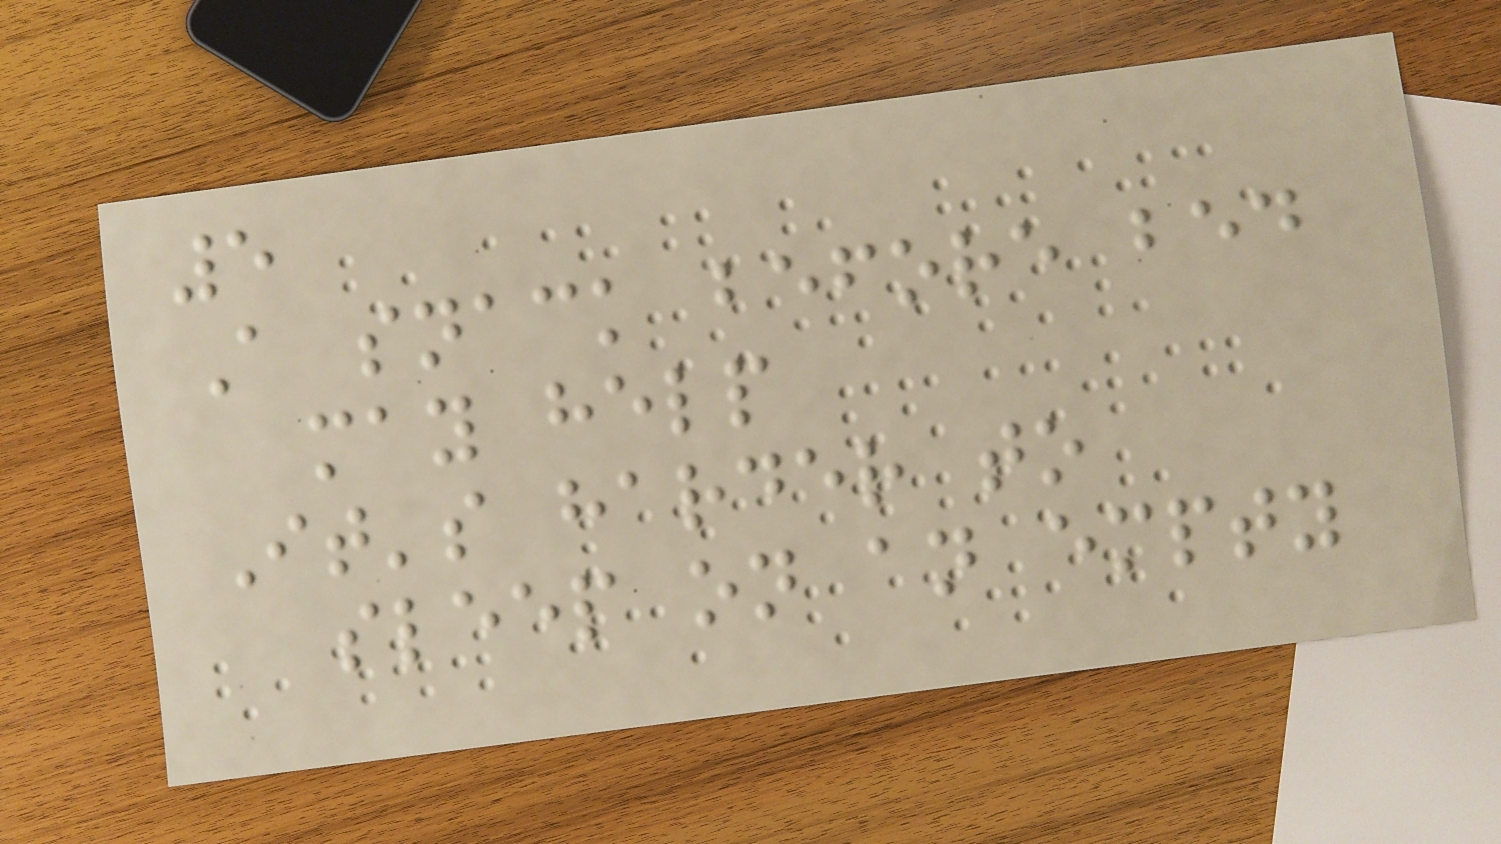5
A snack before bed
may help
It's harder to
sleep on an empty
